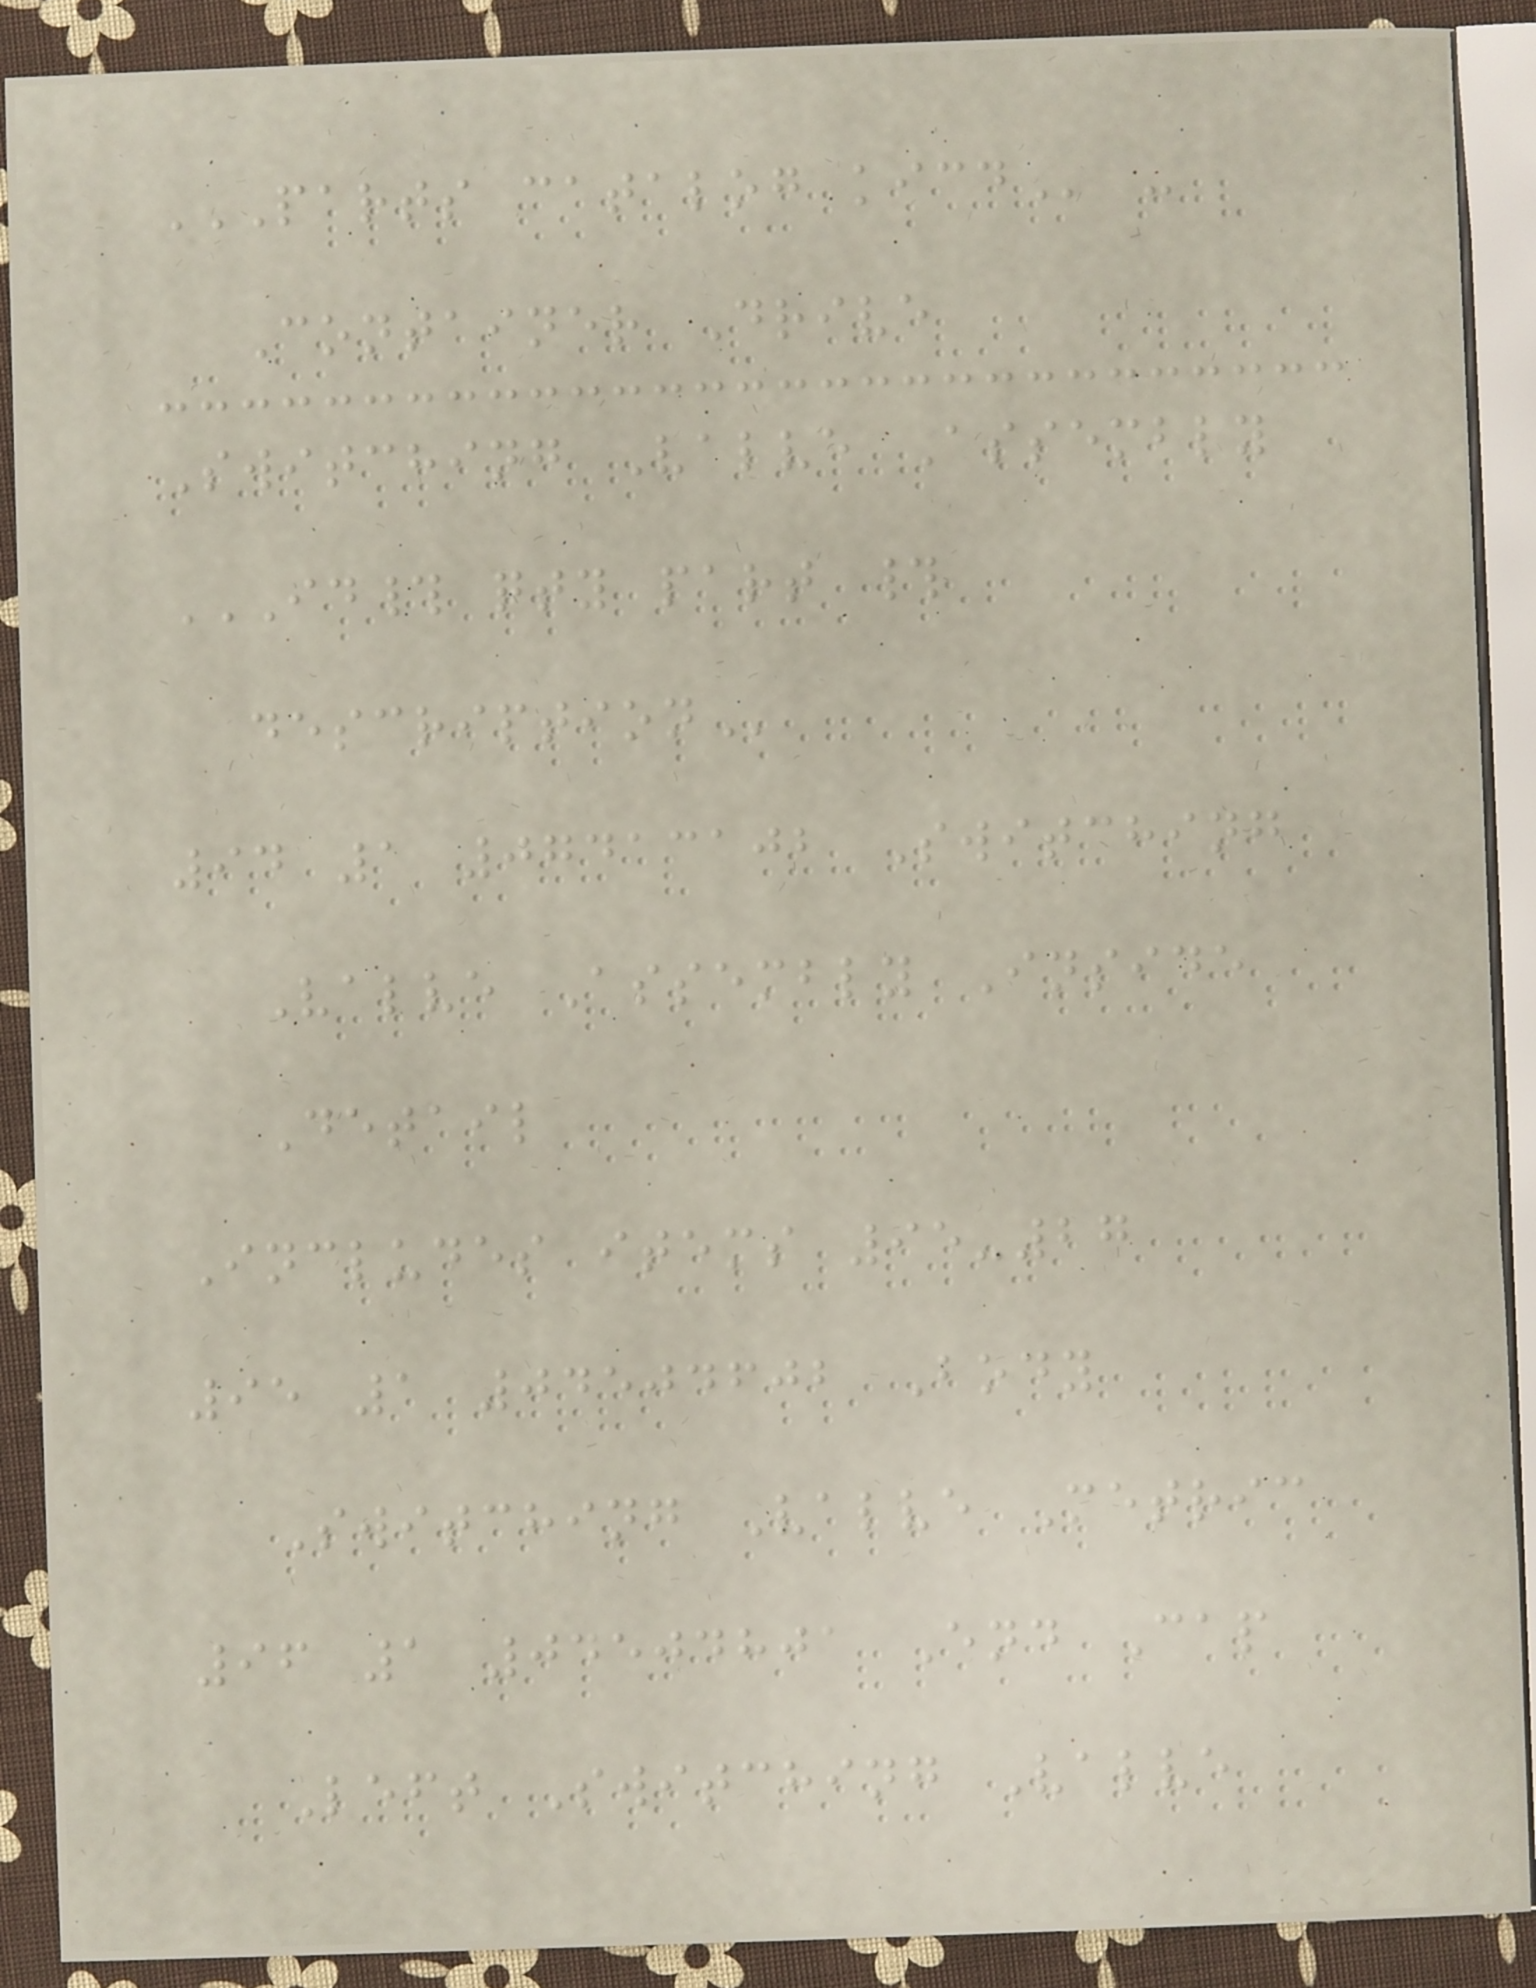PARTS CATALOG KICD -
Container Drive
Switching Valve Assembly
ID# QTY PART #
DESCRIPTION
94 1 07413102 Switching
Valve Assembly Inside
Detail
Includes items 95-27
95 1 04504602 Body
Switching Valve Metric
96 1 04504801 End Cap
Left Switching Valve
